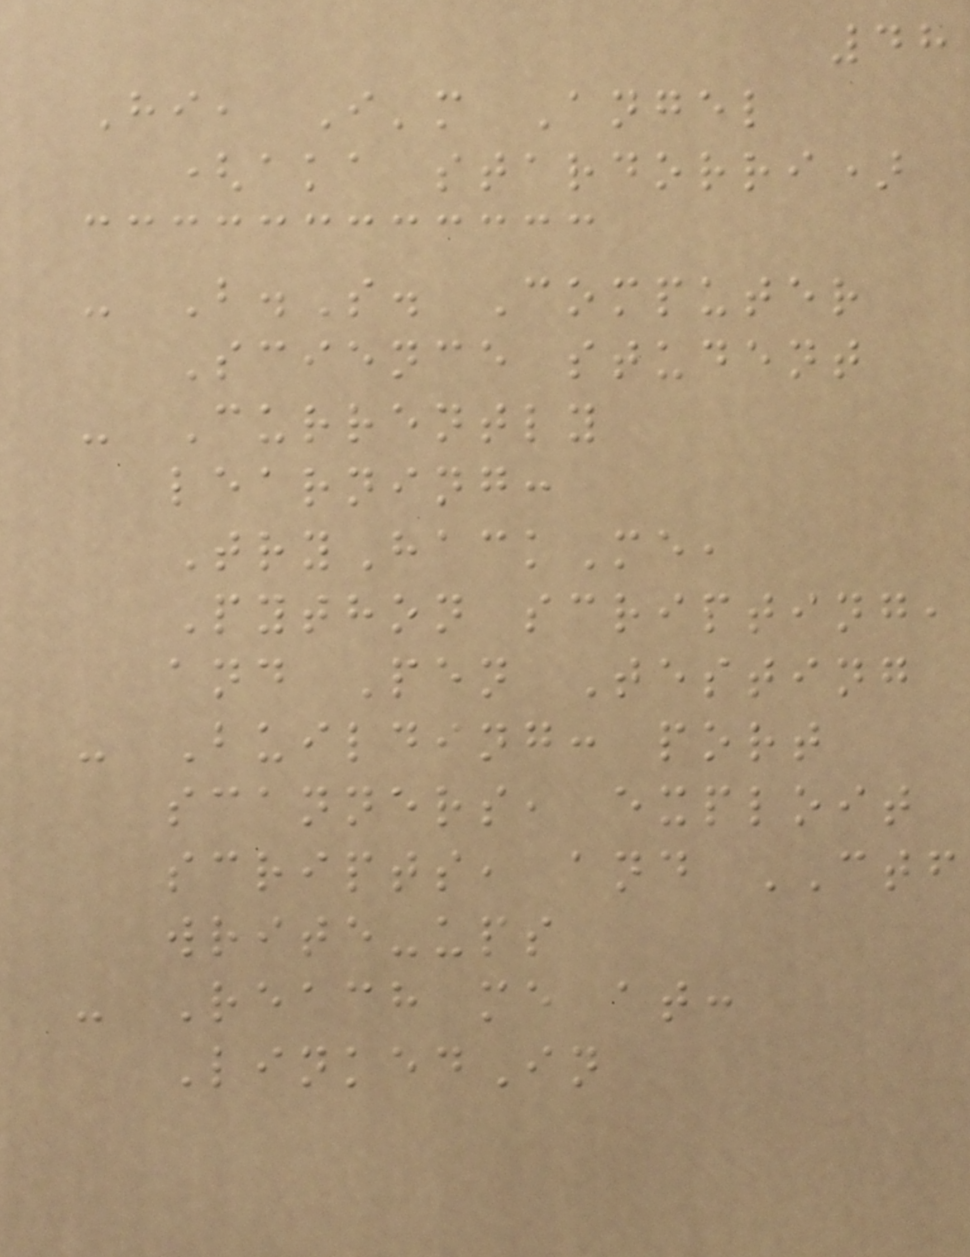48
Hi, I'm Angel
(aka stardorri)
- B.S. Computer
Science student
- Currently
learning:
TryHackMe,
Python scripting,
and Pen Testing
- Building: port
scanners, exploit
scripts, and CTF
write-ups
- Reach me at:
LinkedIn
